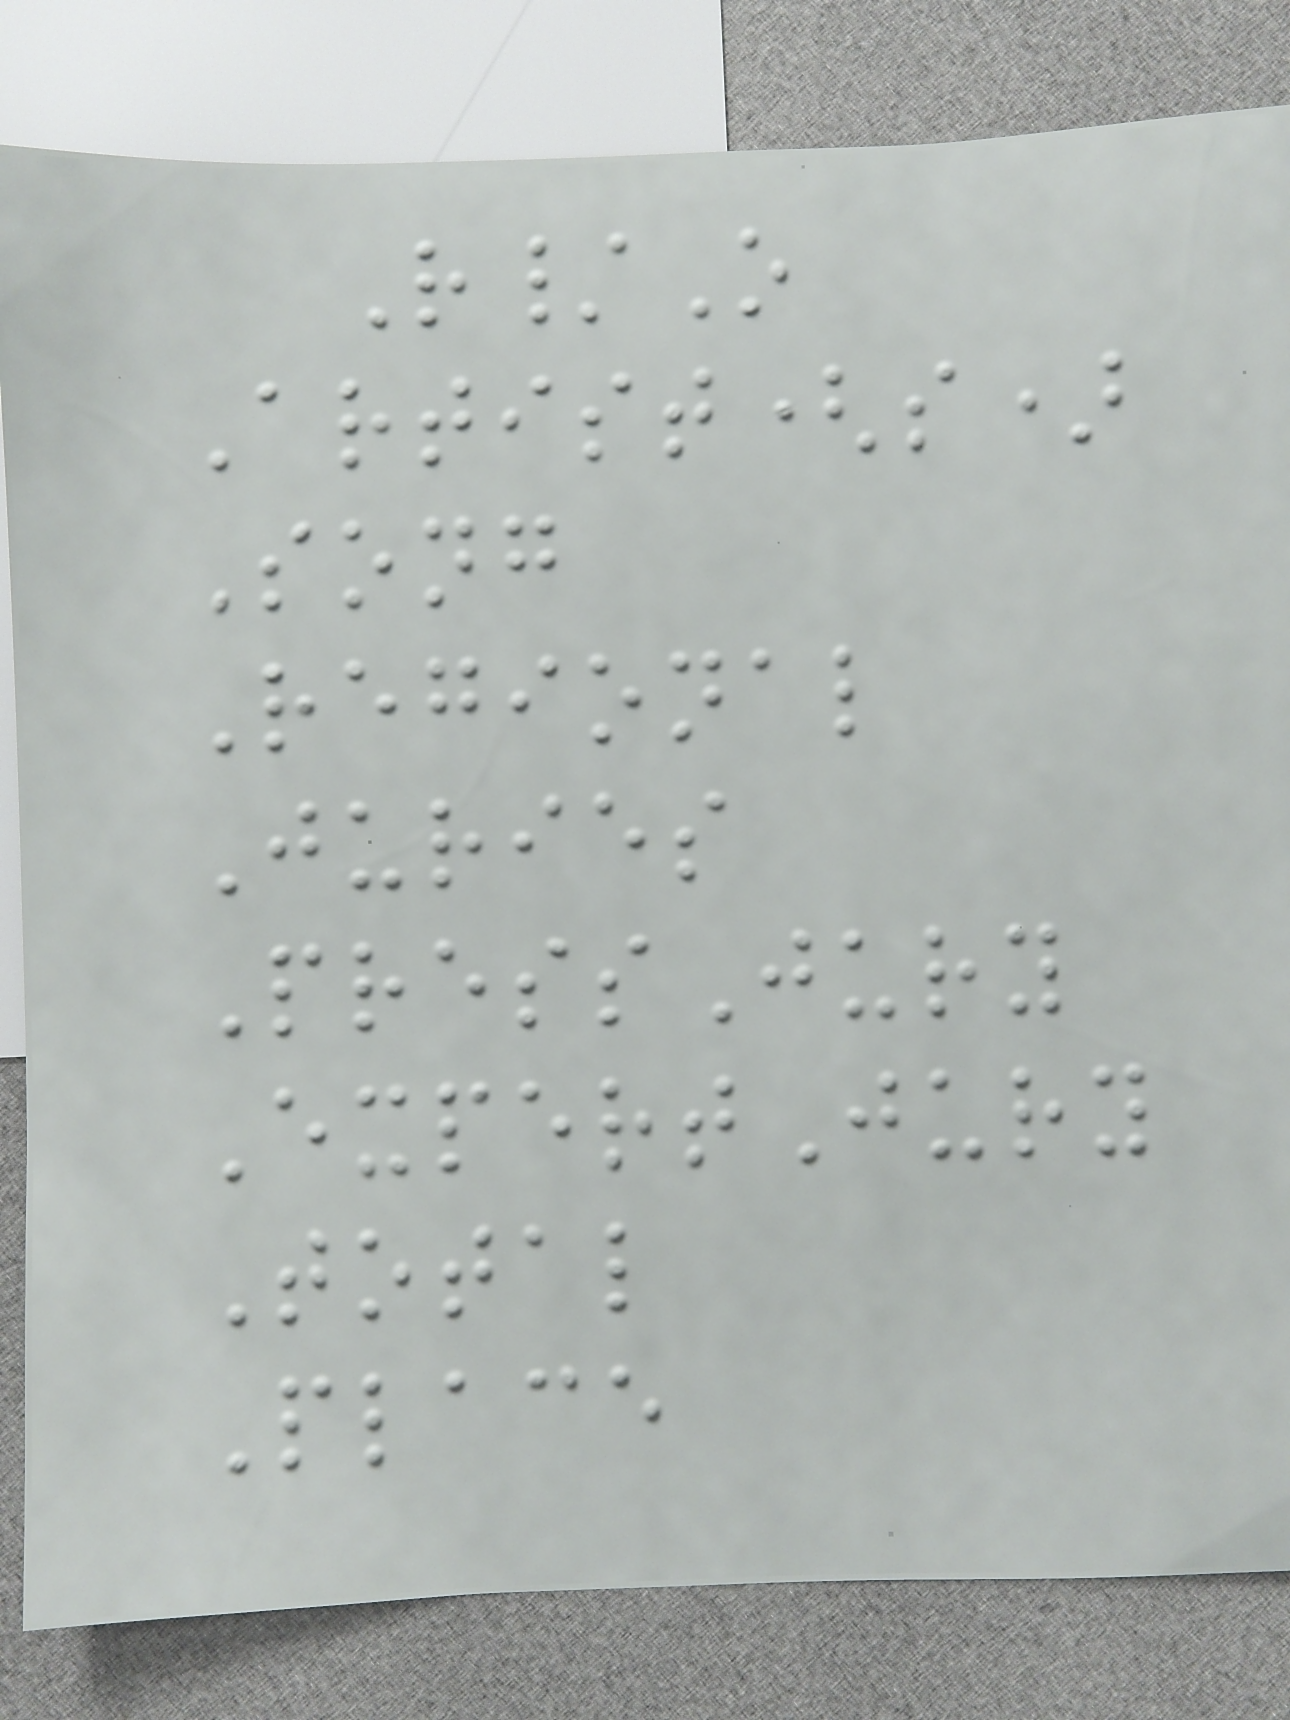R/O
Artist(s)
Song
Regional
Juries
PressJury
ExpertJury
Total
Place
